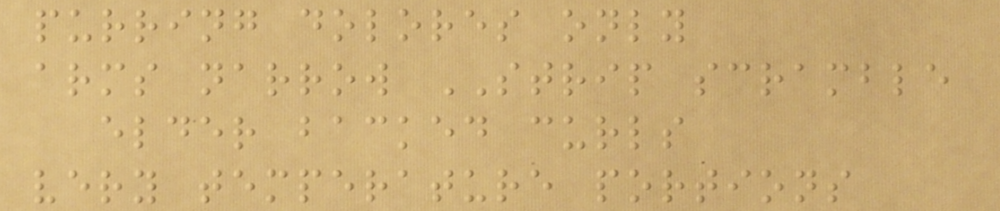purring dolores only
arms narrow STRIP scramble
elder backed curls
very temperature portions
